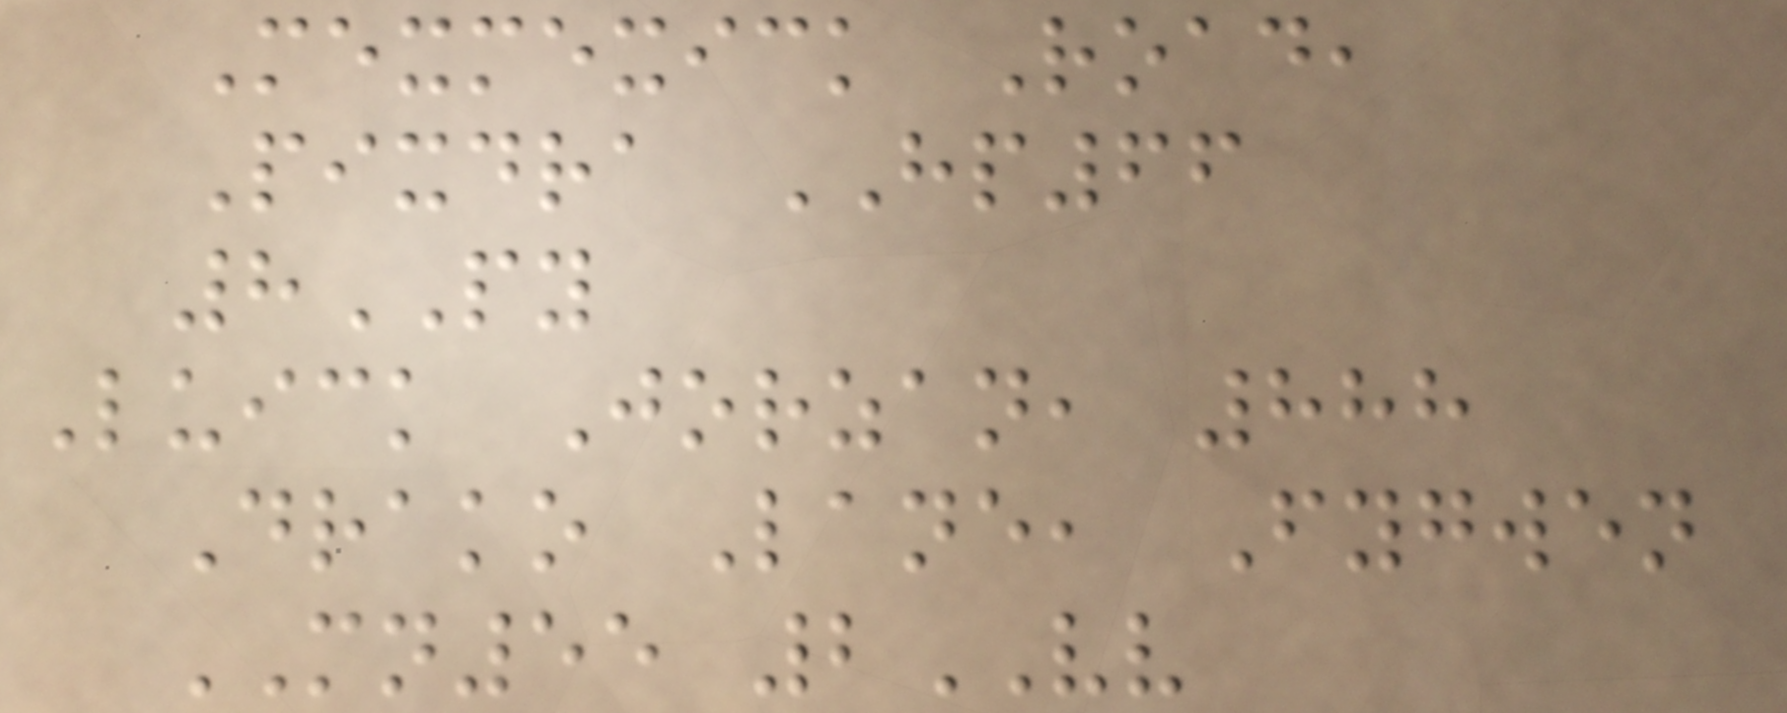Mexmexick Road,
Pixdra HP66
8PY
Luick Jorzan, 888
Drako Lane, Fygwen
MN55 2VV
